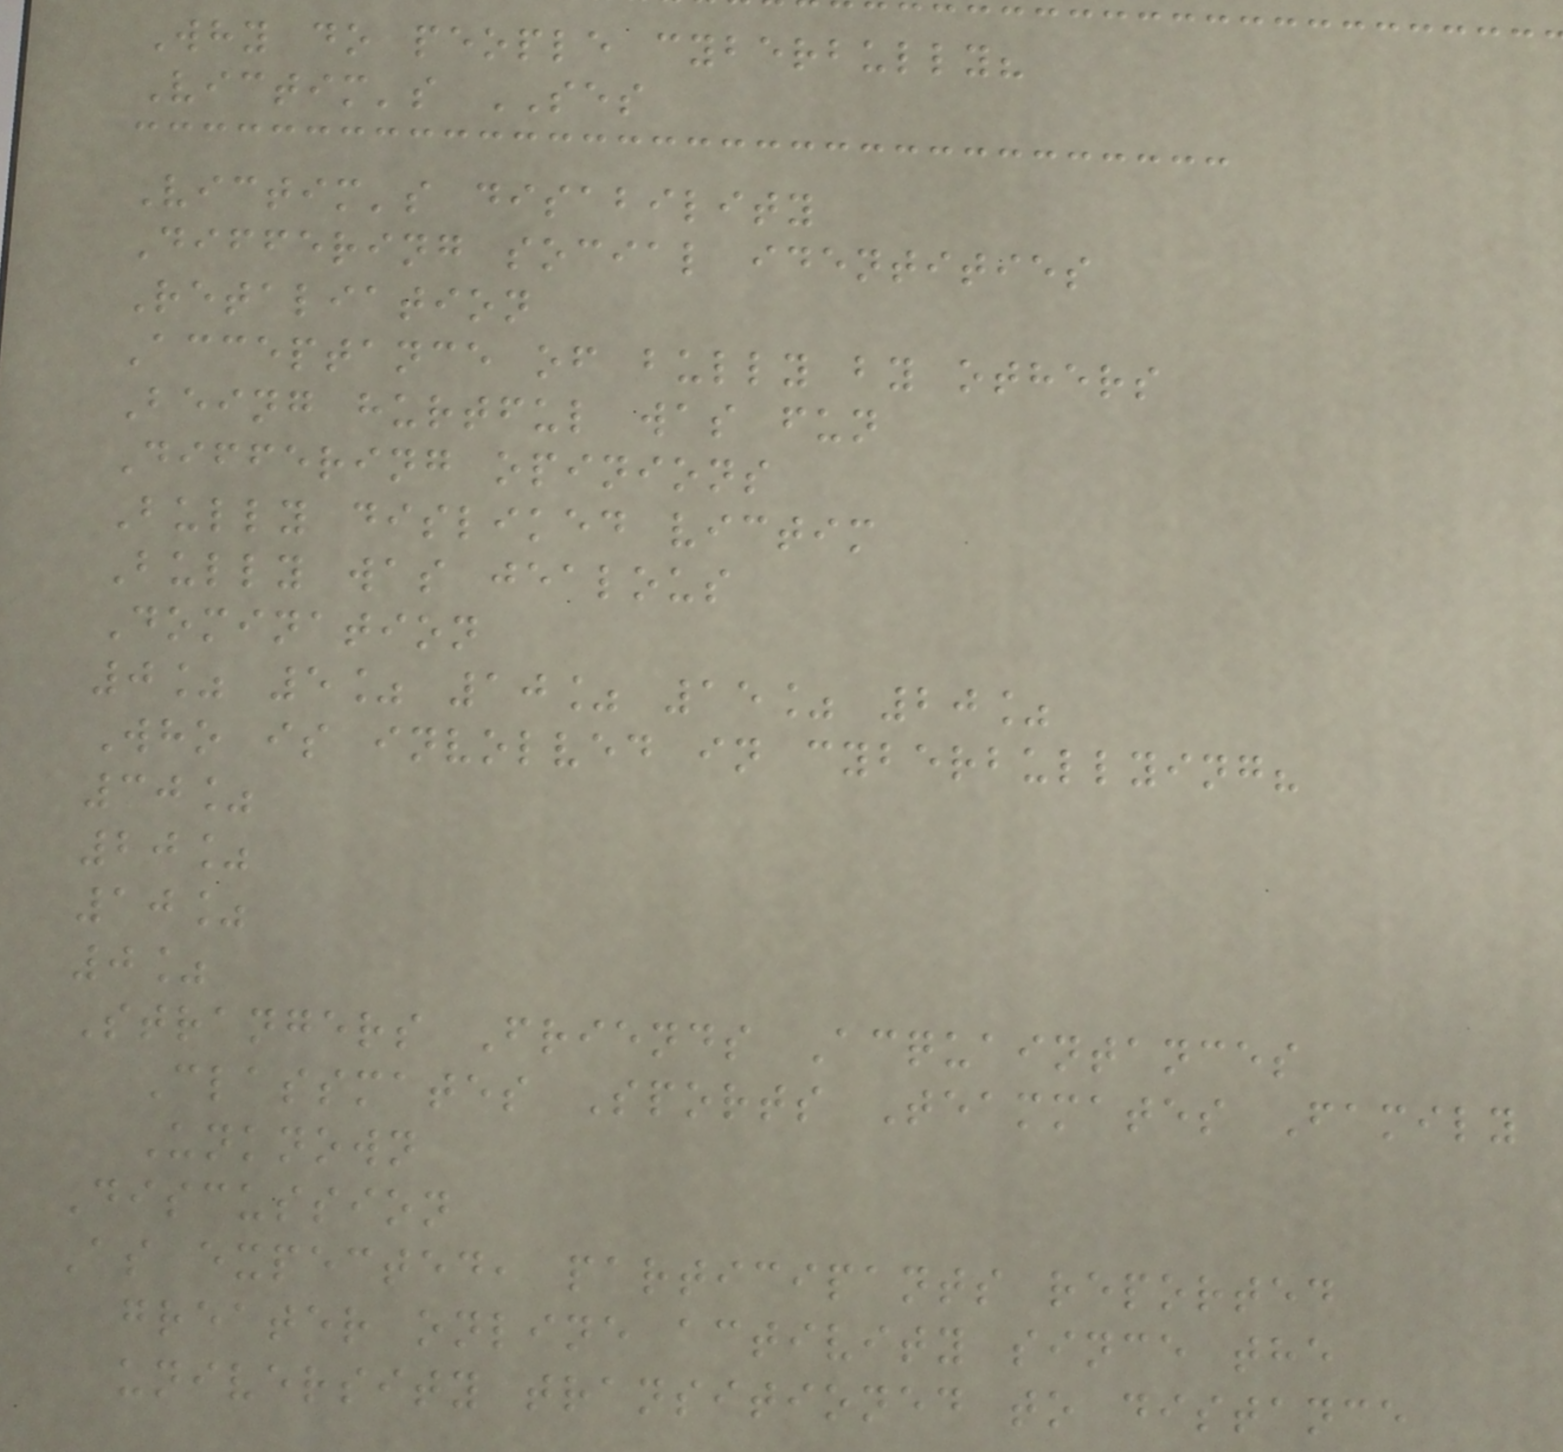Why do people cyberbully?
Victim's SES
Victim's disability
Differing social identities
Retaliation
Acceptance of bully by others
Being hurtful was fun
Differing opinions
Bully disliked victim
Bully was jealous
Domination
0% 5% 10% 15% 20%
Who is involved in cyberbullying?
30%
20%
10%
0%
Strangers Friends Acquaintances
Classmates Sports Teammates Family
Unknown
Discussion
As expected, participants reported
greater online activity since the
university transitioned to distance
